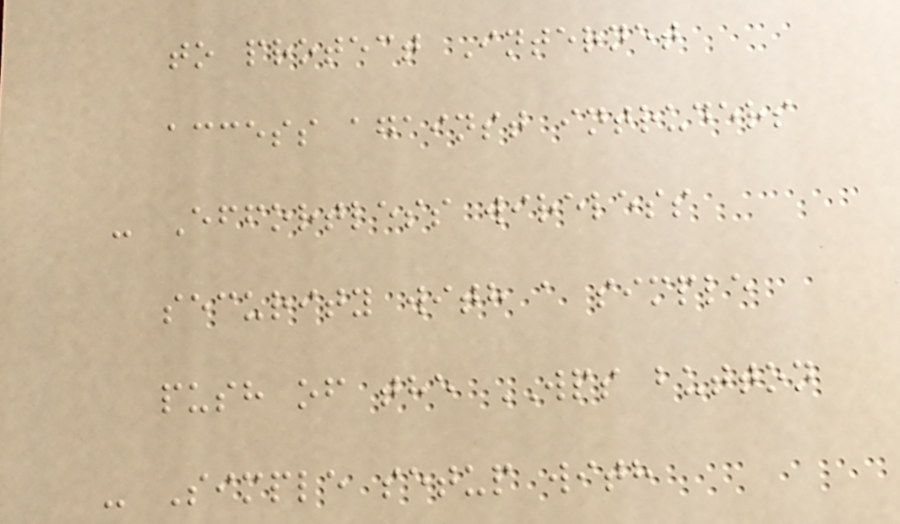to protect Internet
access against intruders
- Effortless wireless
security with a simple
push of the WPS button
- Simple setup with
